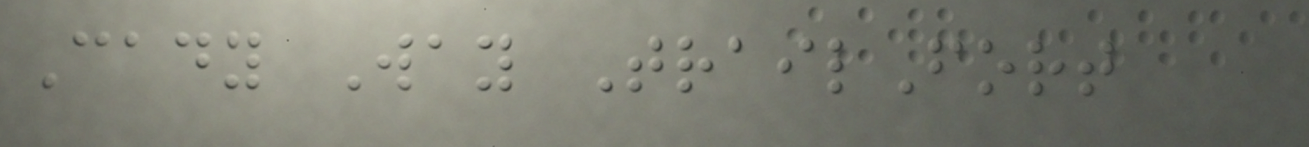Cady Way TrailFort
